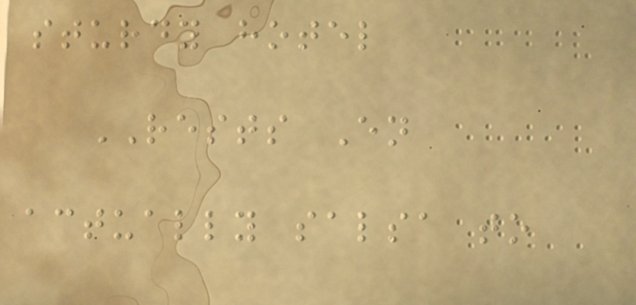sturdy hotel
RESTS En
actually salsa to
